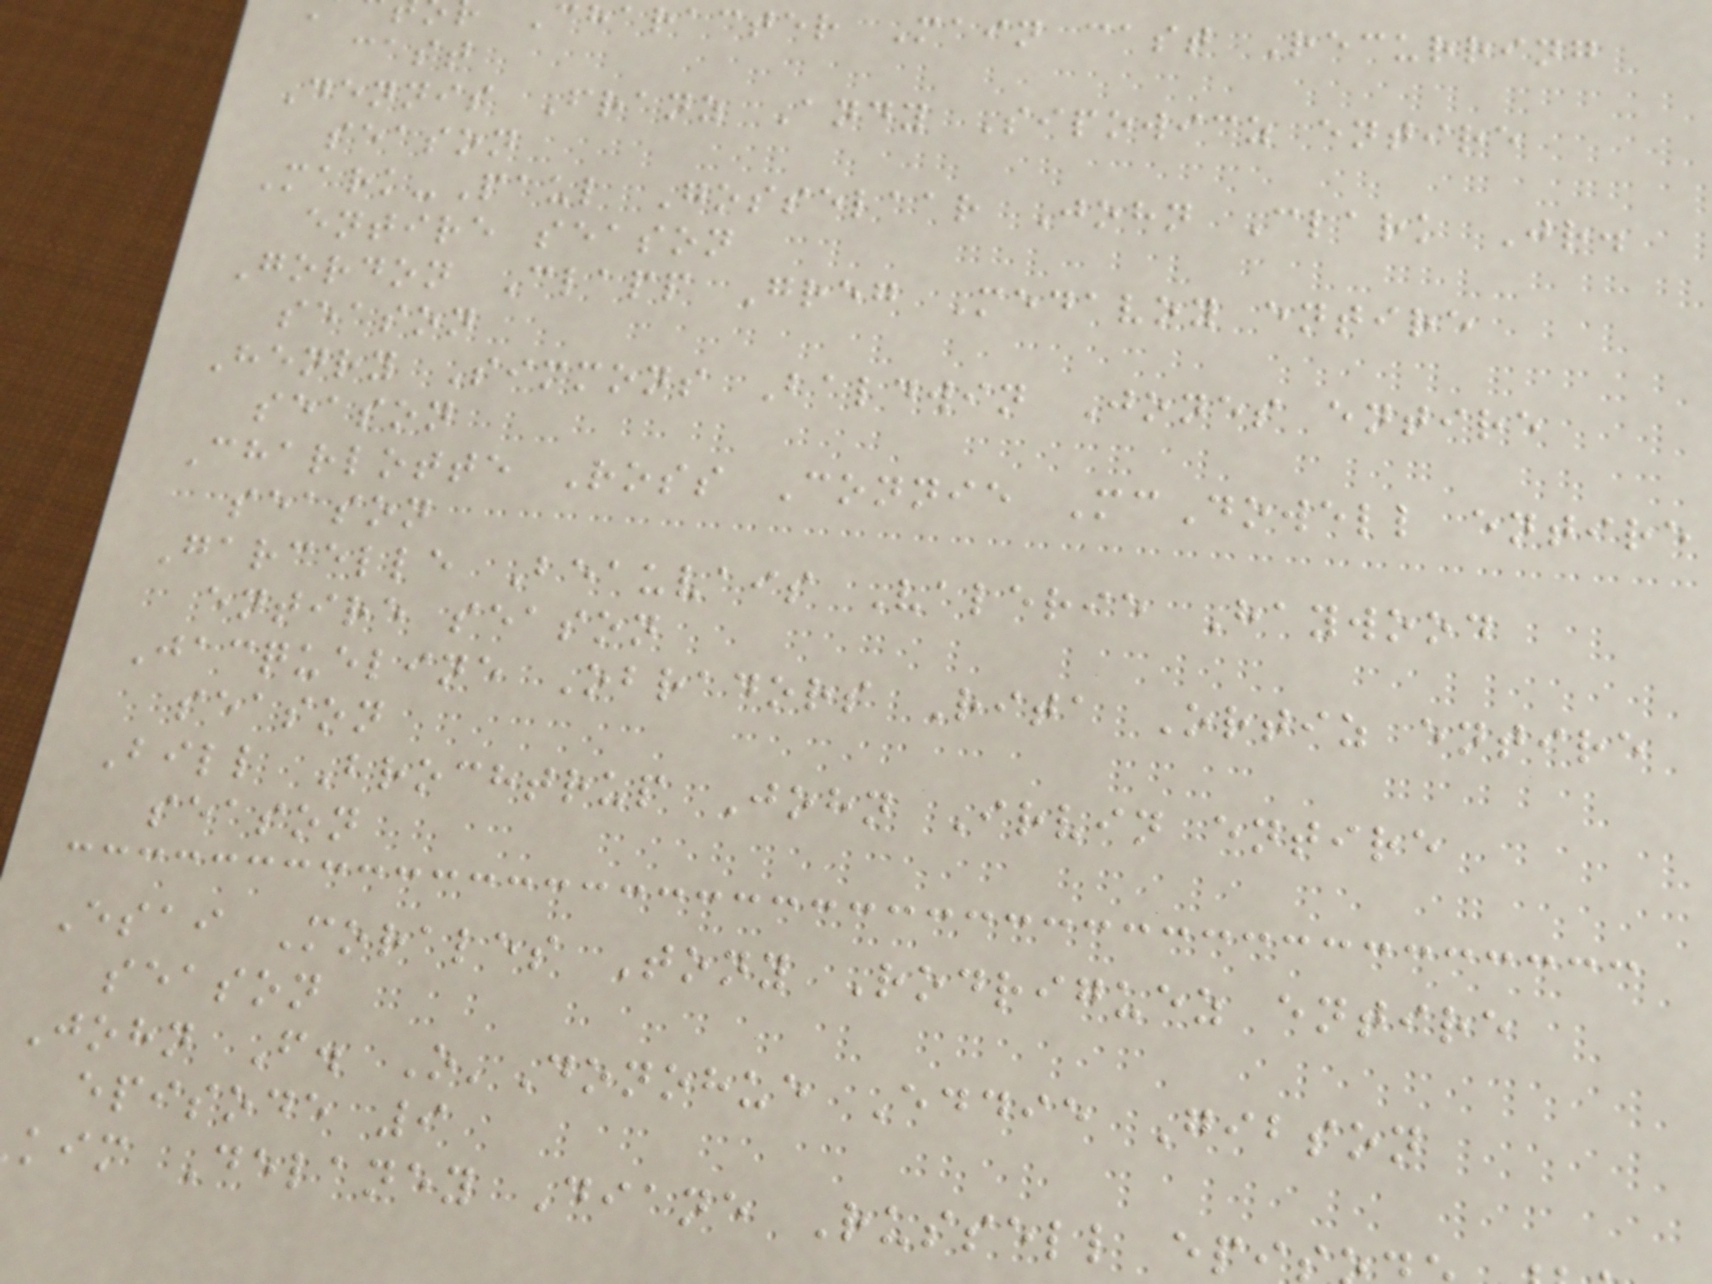character Main cast Recurring
cast
Dennis Franz Andy Sipowicz entire
season
Mark-Paul Gosselaar John Clark Jr.
entire season
Gordon Clapp Greg Medavoy entire
season
Henry Simmons Baldwin Jones entire
season
Charlotte Ross Connie McDowell entire
season
Garcelle Beauvais Valerie Haywood
entire season
Jacqueline Obradors Rita Ortiz entire
season
Bill Brochtrup John Irvin entire
season
Esai Morales Tony Rodriguez entire
season
John F. O'Donohue Eddie Gibson
episode 9
kim Delaney Diane Russell epi
